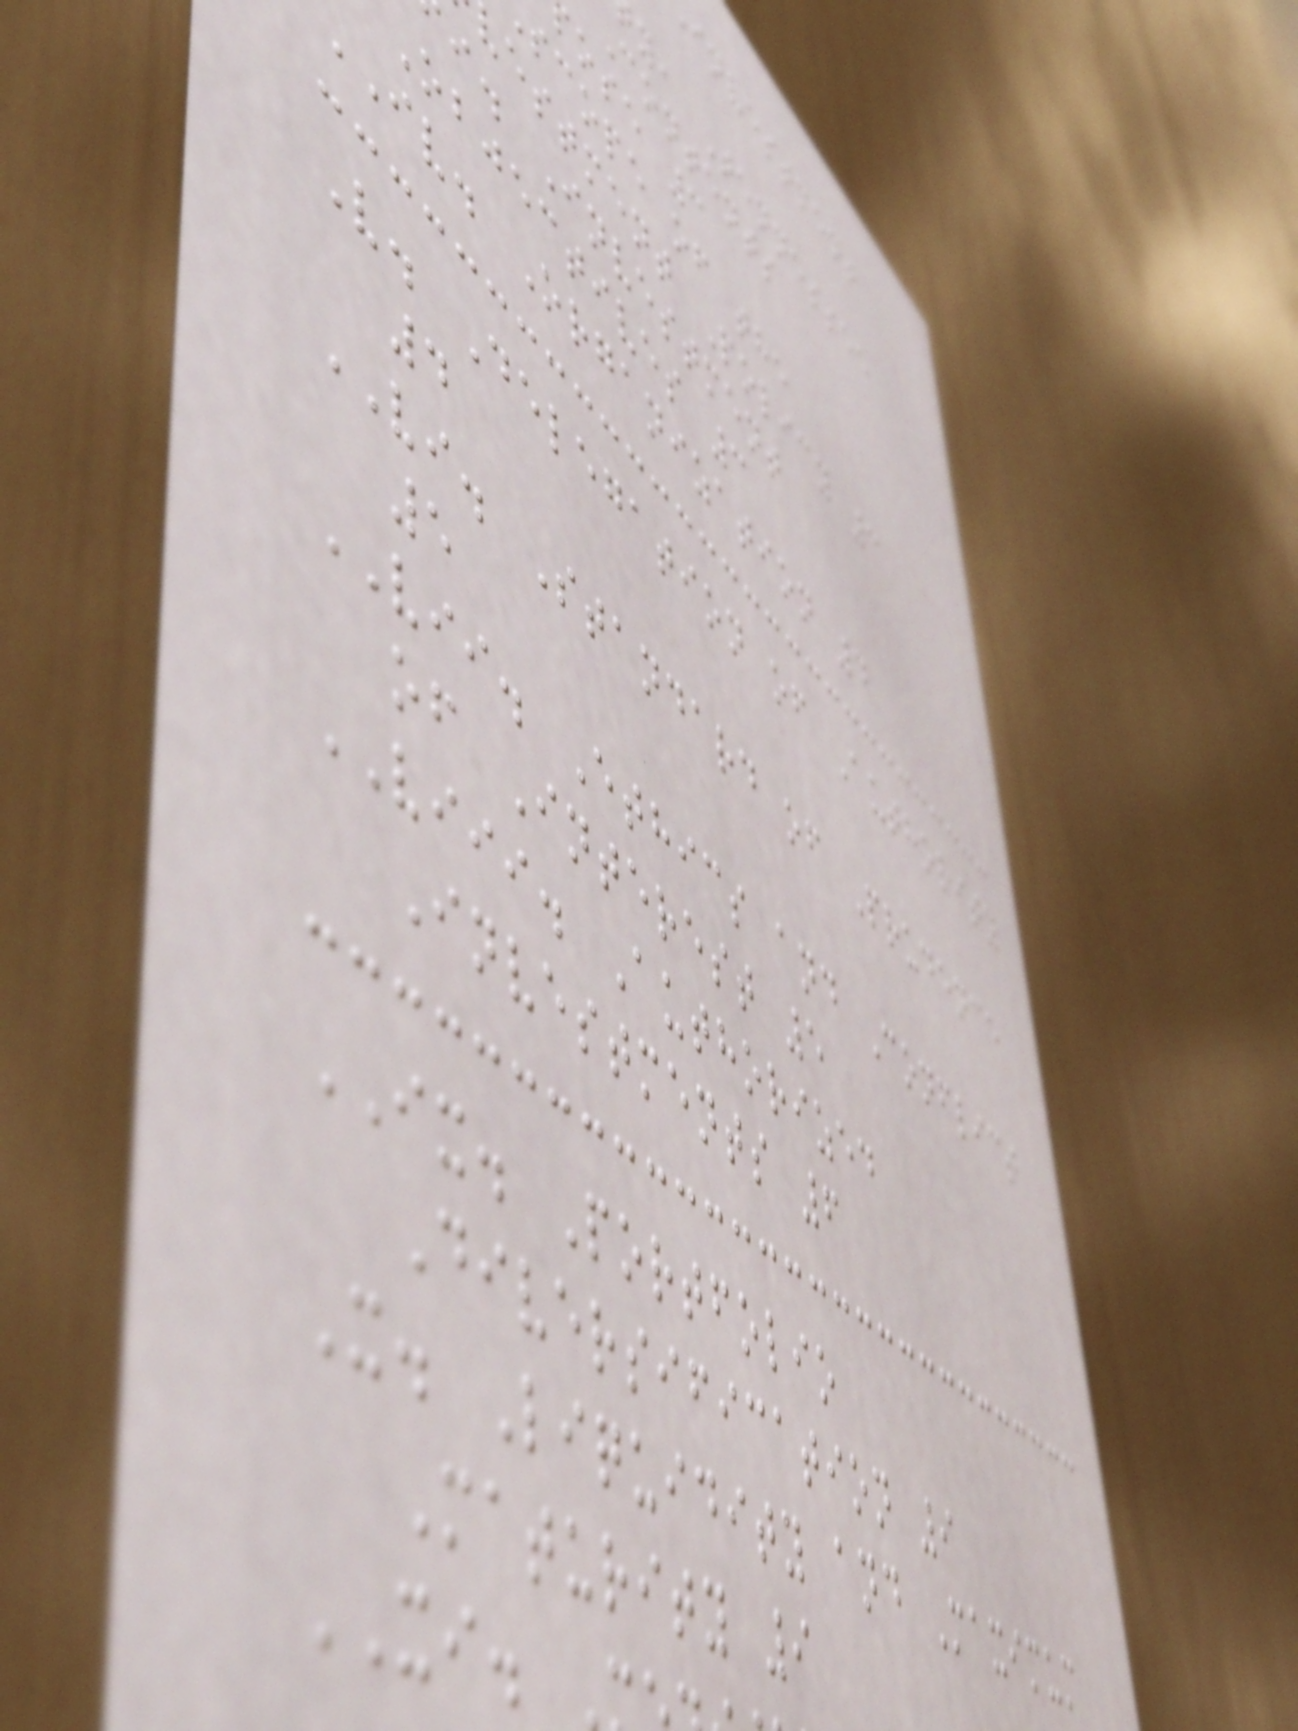investment
y, Tennessee
Contents
ose 3
scope of the
estment Policy 3
i. Investment
Objectives 3
iv. Organization 4
V. Delegation of Authority
4
VI. Standard of Prudence
5
VII. Ethics and Conflict
of Interest 5
VIII. Authorized
Investments 6
IX. Portfolio
Diversification 9
X. Liquidity and Maximum
Maturity 9
